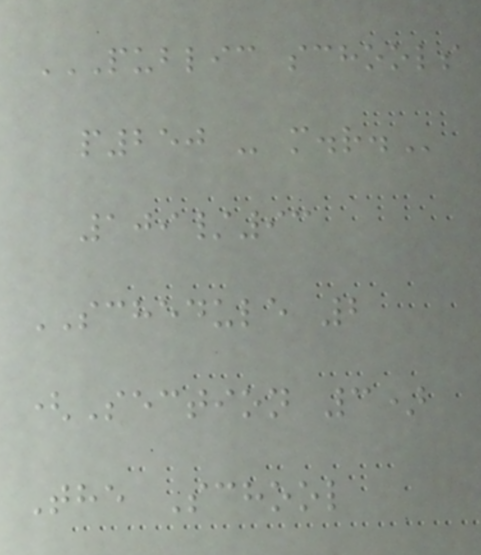PUBLIC SCHOOLS
P250 - M.R.
109/93
SCHEDULE 2
(Section 3)
The School
